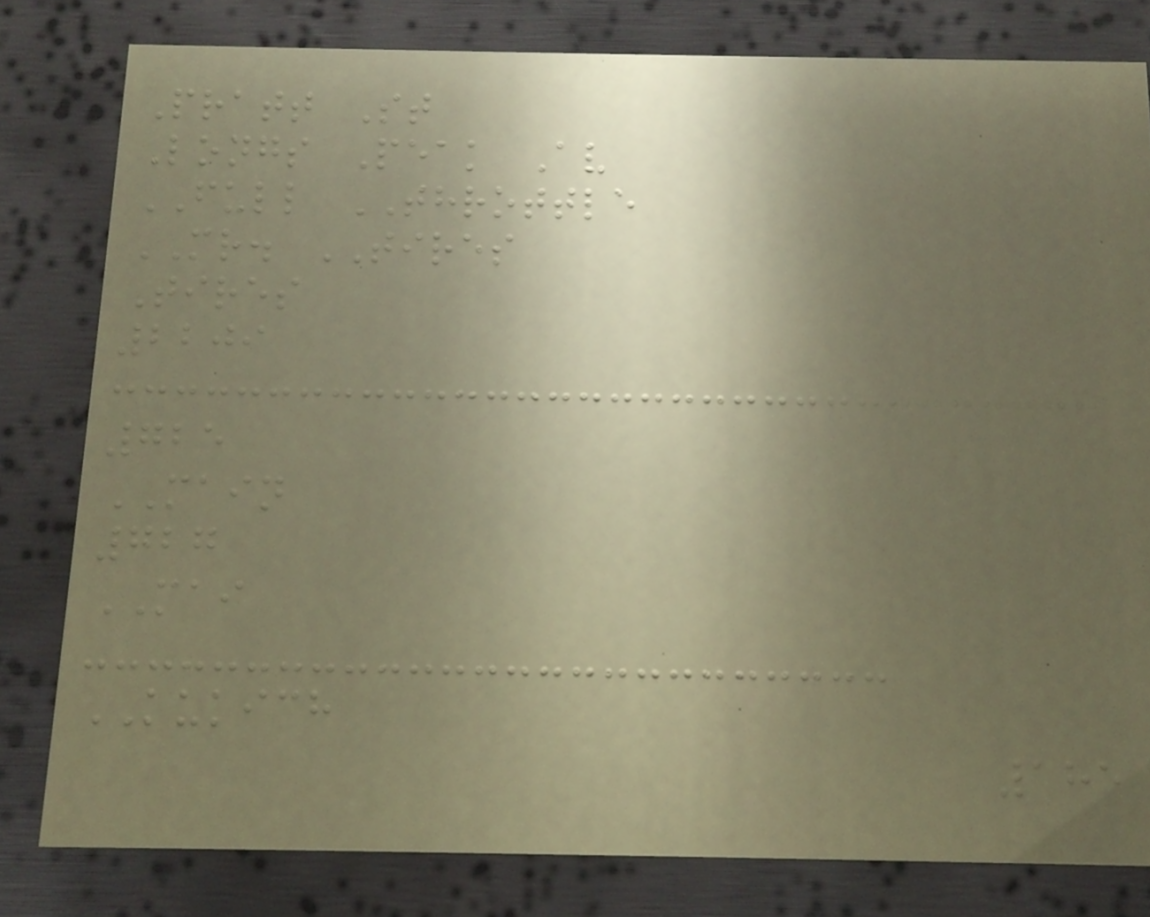Pratt St
Longs Peak Av
FULL THROTTLE
MR. TIRES
Tires
2209
725
MAIN
727
MAI
KUKICH
185
